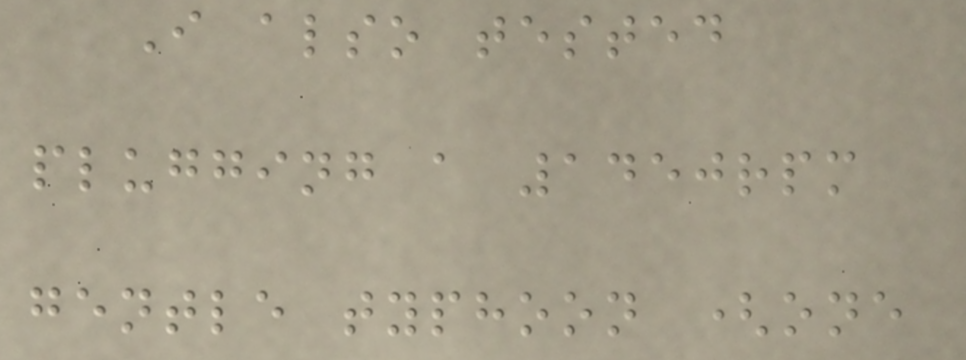I also tested
plugging a 1450rpm
gentle typhoon (one
